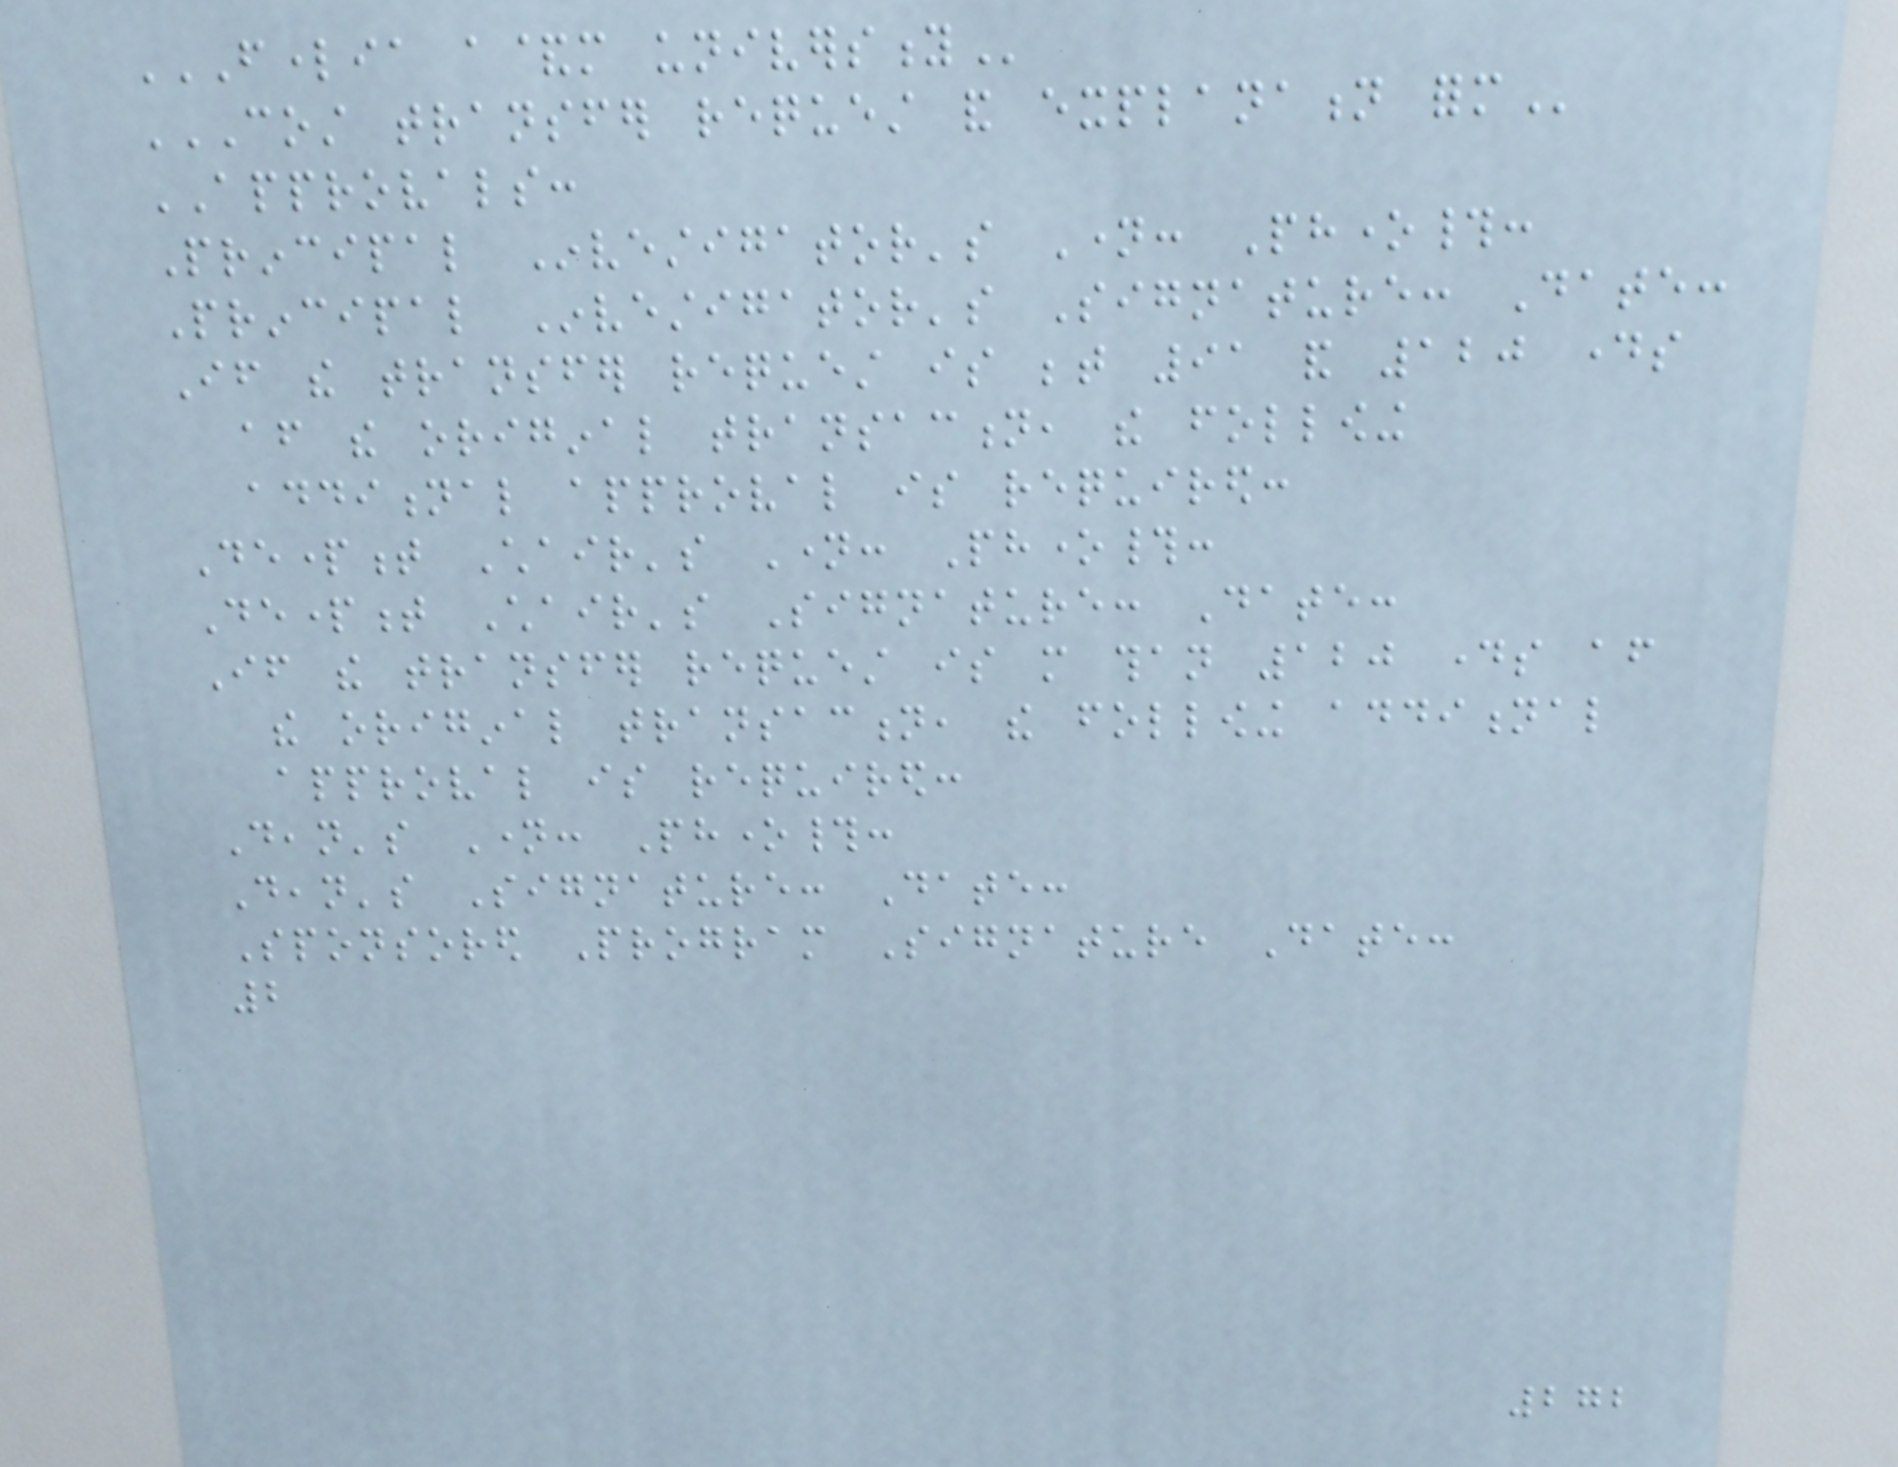FLORDIA A&M UNIVERSITY
COST TRANSFER REQUEST AND EXPLANATION FORM
APPROVALS:
Principal Investigator's Name: Phone#:
Principal Investigator's Signature: Date:
If the transfer request is between 91 and 120 days
after the original transaction, the following
additional approval is required:
Department Chair's Name: Phone#:
Department Chair's Signature: Date:
If the transfer request is more than 120 days after
the original transaction, the following additional
approval is required:
Dean's Name: Phone#:
Dean's Signature: Date:
Sponsored Program Signature Date:
2
272
